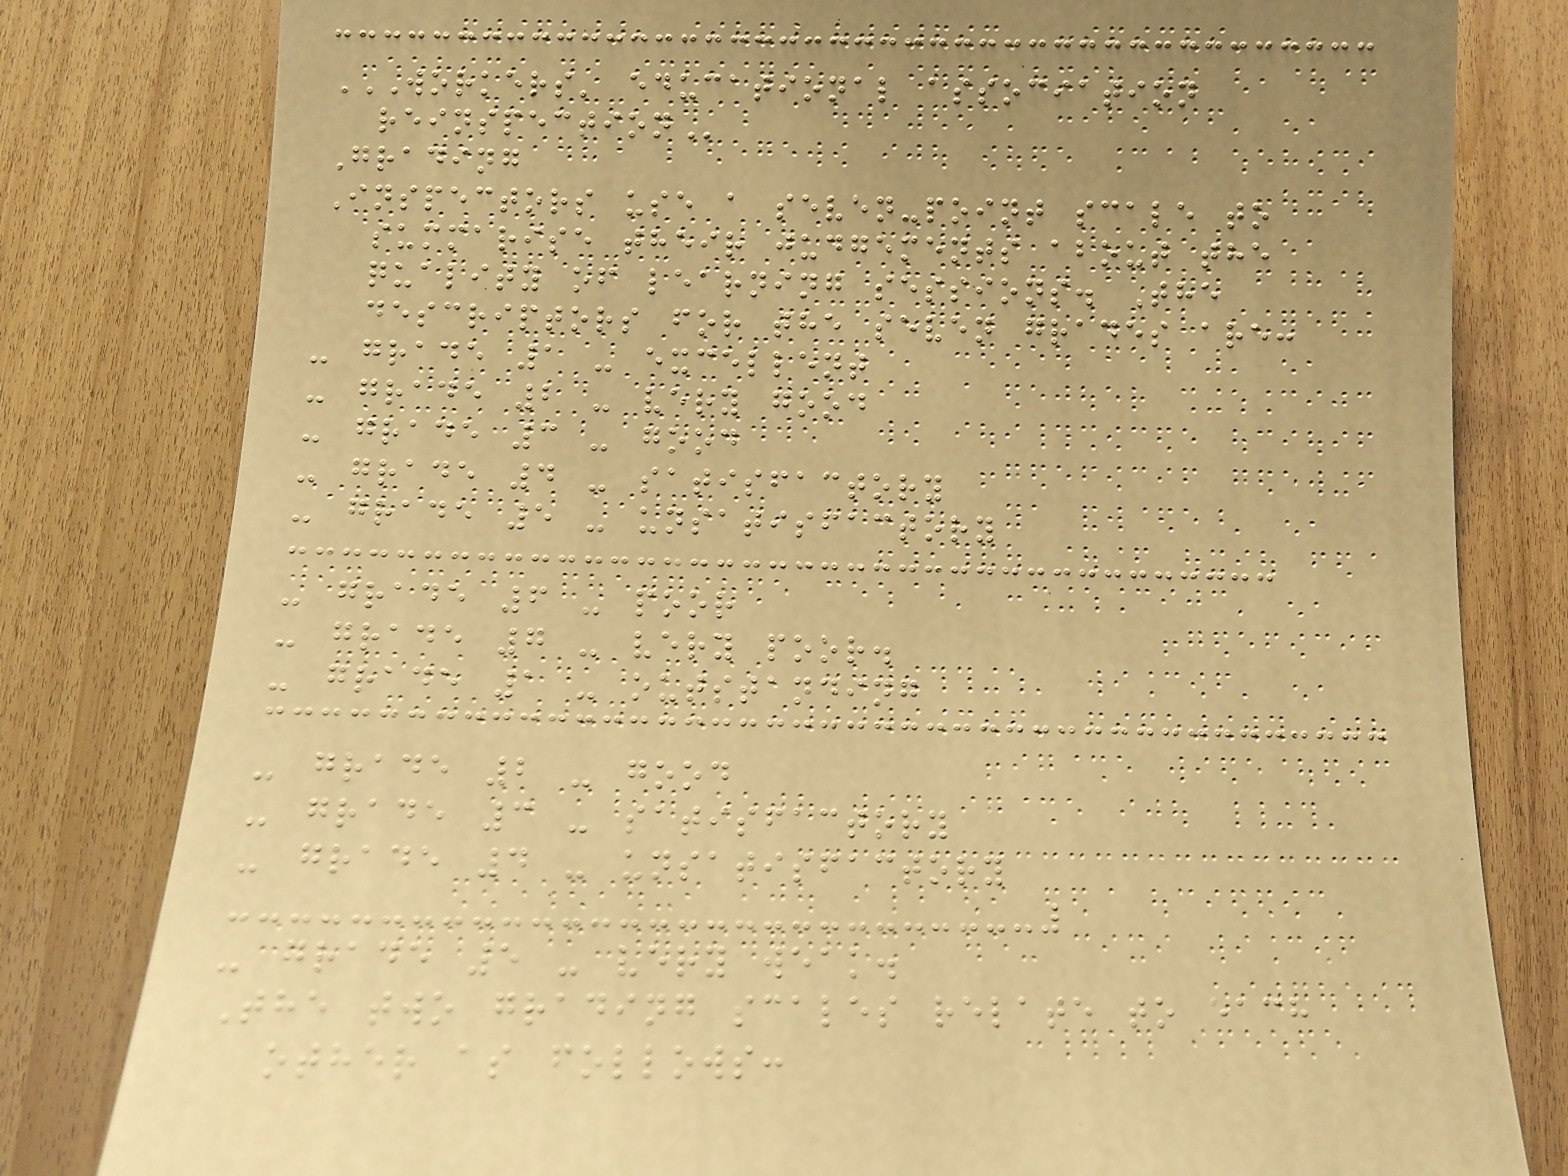WORKERS' EDUCATIONAL ASSOCIATION
REINSPECTION
Grading
Inspectors use a seven-point scale to
summarise their judgements about the
quality of learning sessions. The
descriptors for the seven grades are:
- grade 1 - excellent
- grade 2 - very good
- grade 3 - good
- grade 4 - satisfactory
- grade 5 - unsatisfactory
- grade 6 - poor
- grade 7 - very poor.
- grade 1 - outstanding
- grade 2 - good
- grade 3 - satisfactory
- grade 4 - unsatisfactory
- grade 5 - very weak.
The two grading scales relate to each
other as follows:
